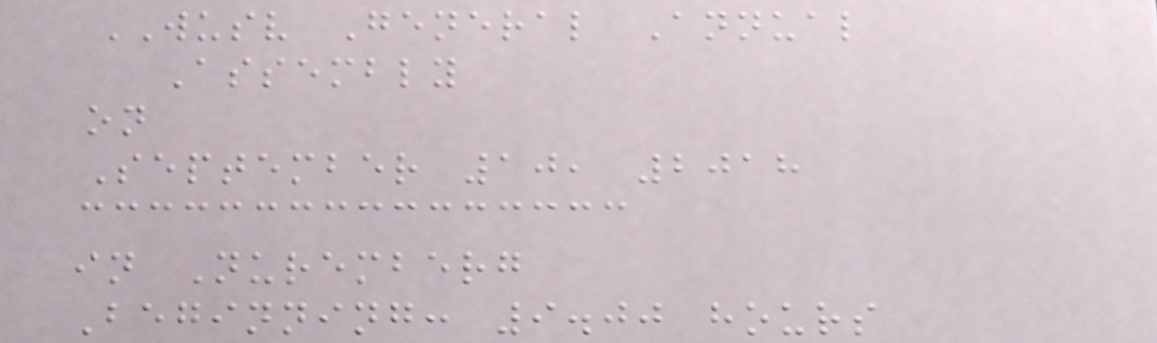WUSV General Annual
Assembly
on
September 10, 2018
in Nuremberg
Beginning: 9.00 hours
